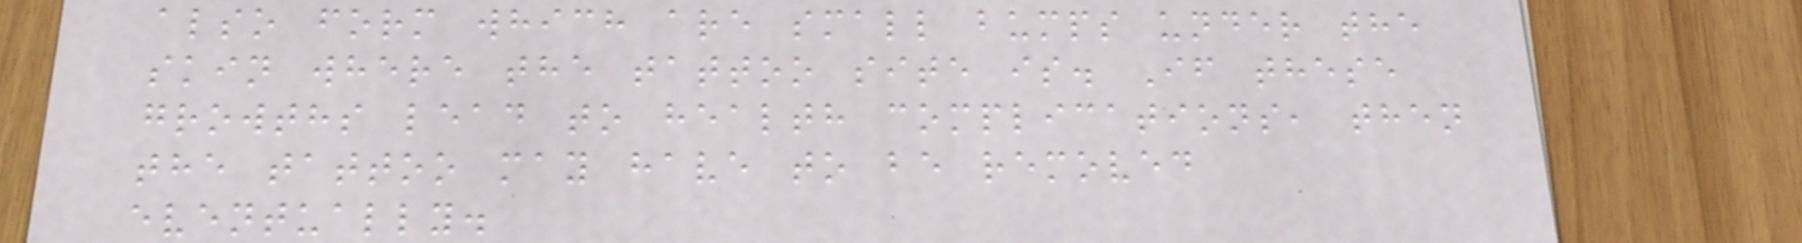also form which are small bumps under the
skin where the tattoo site is. If these
growths lead to health complications, then
the tattoo may have to be removed
eventually.
